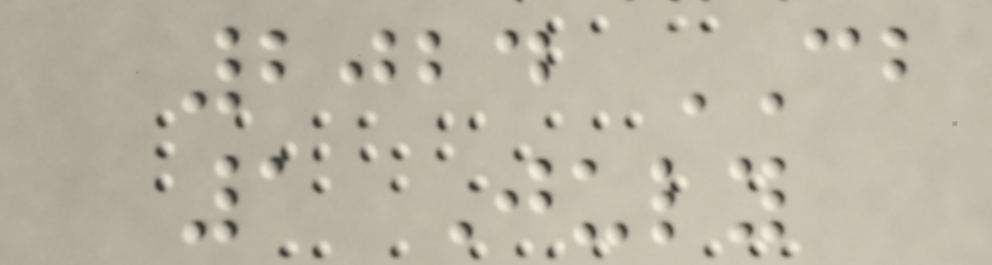2024 CB
1 July
